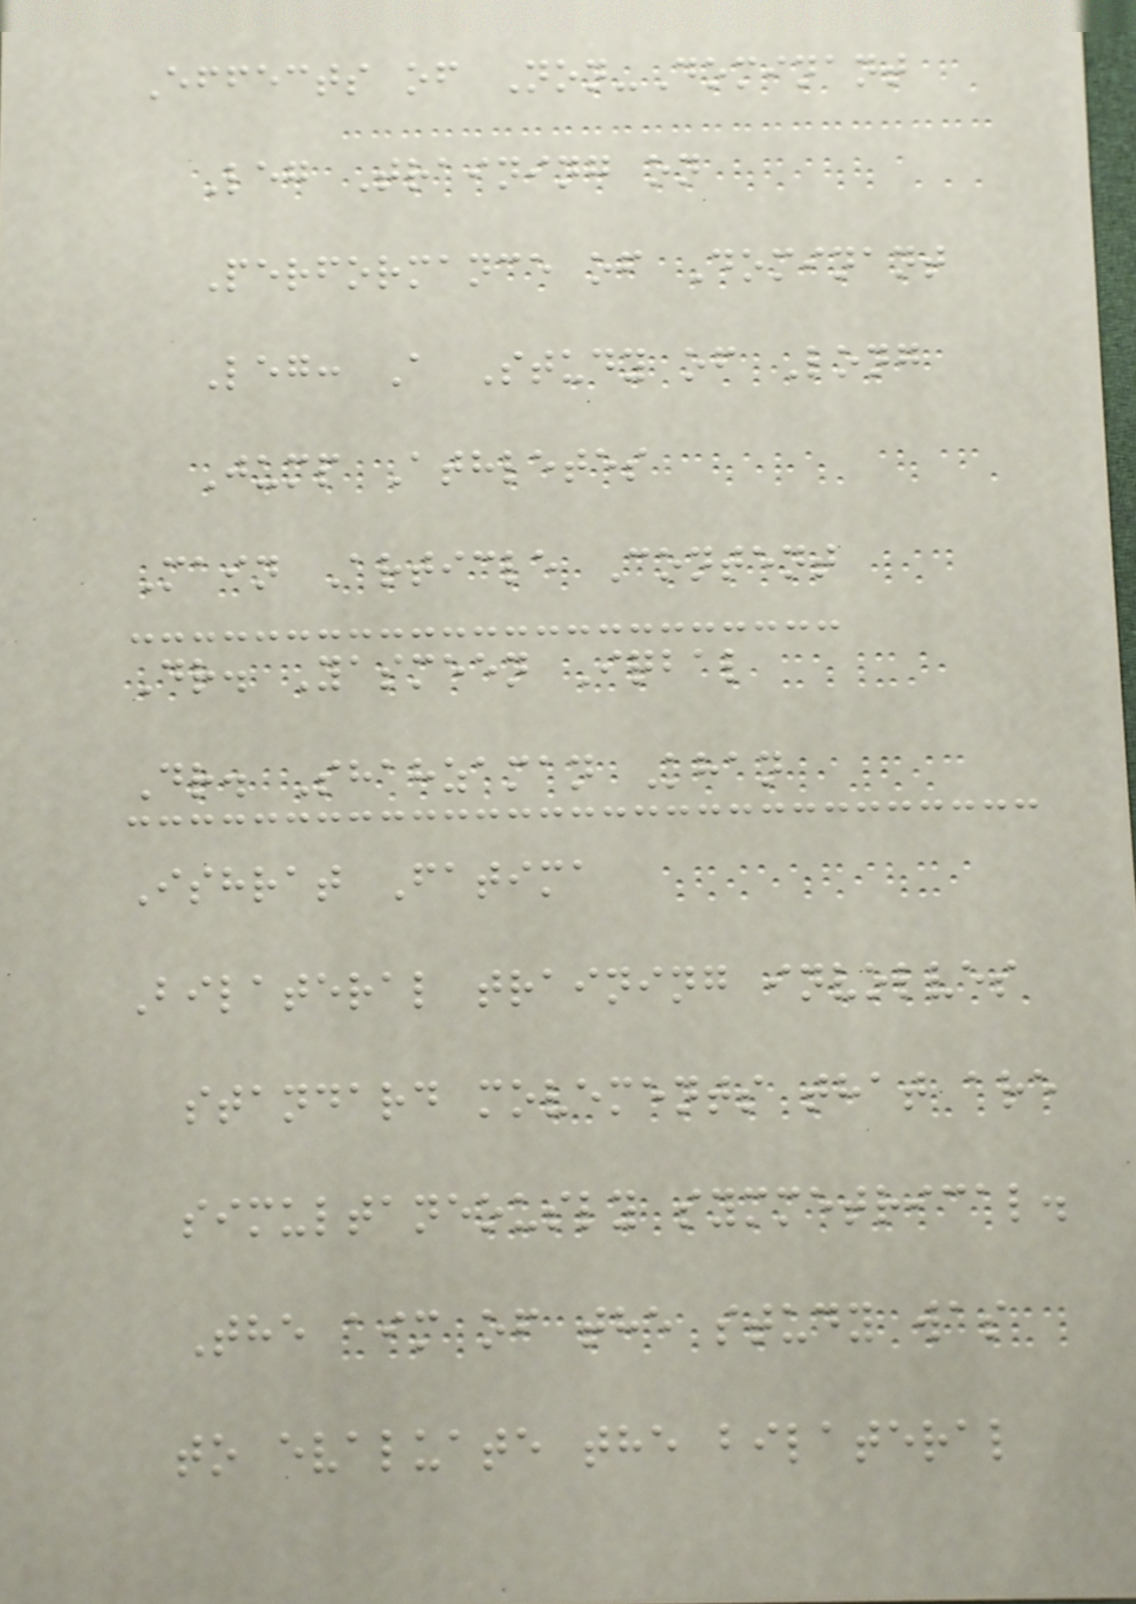Effects of Non-Dominant
Leg Training on
Performance of Dominant
Leg: A Study of Long
Jump Athletes
Main Article Content
Dr. Yasmeen Iqbal
Dr. Shahzaman Khan
Ishrat Fatima
Bilateral training involves
standard movements that are
simultaneously symmetrical.
The aim of the study was
to evaluate the bilateral
